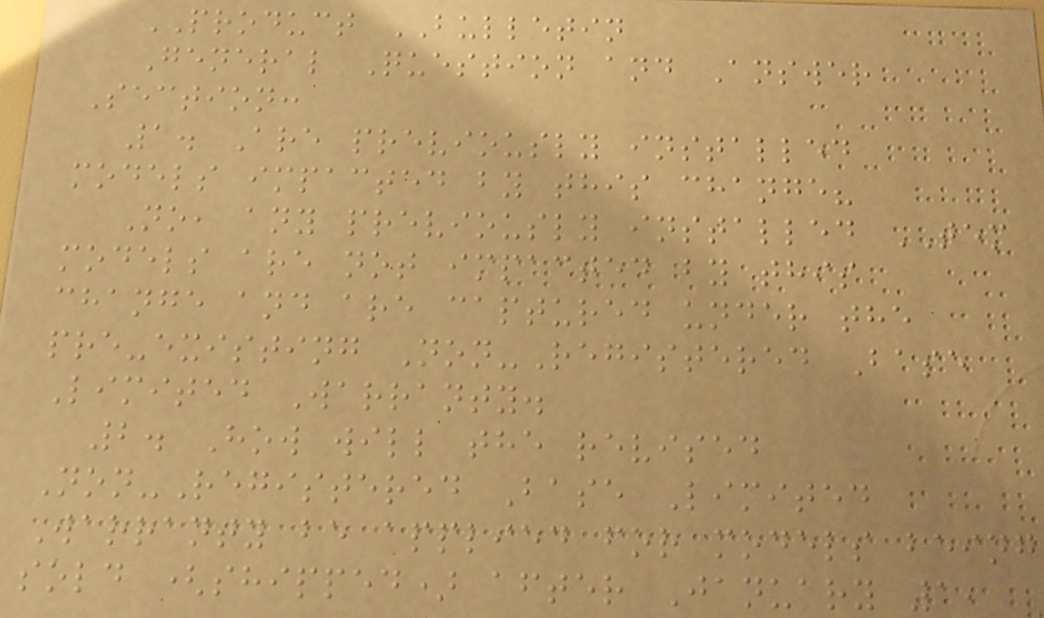PRODUCT BULLETIN
General Question and Answer
Section:
1. Are previously installed
models impacted by this change?
No, any previously installed TEM
models are not impacted by this
change and are captured under the
pre-existing Non-Registered Base
Limited Warranty.
2. How will the revised
Non-Registered Base Limited
Warranty be applied for models being
sold (shipped) after January 1,
